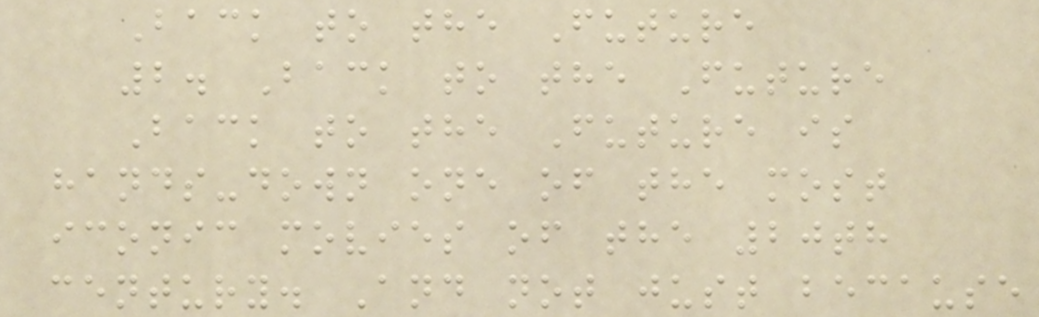Back to the Future
2. Back to the Future
Back to the Future is
hands-down one of the most
iconic movies of the 20th
century. And not just because
